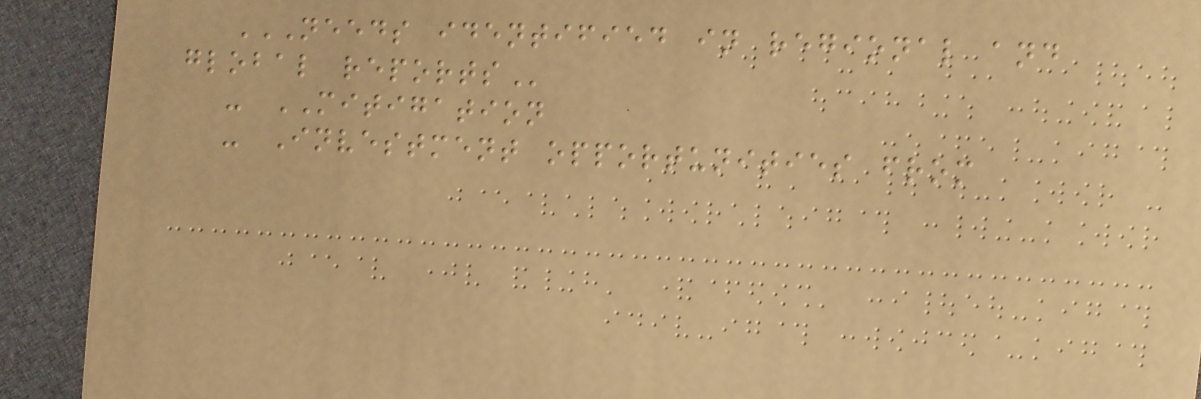NEEDS IDENTIFIED IN REGIONAL AND
GLOBAL REPORTS
- MITIGATION
- Investment opportunities from
